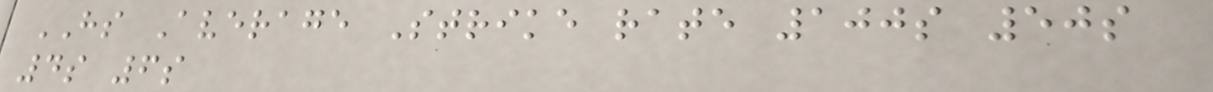HS Average Strike rate 100s 50s
4s 6s
